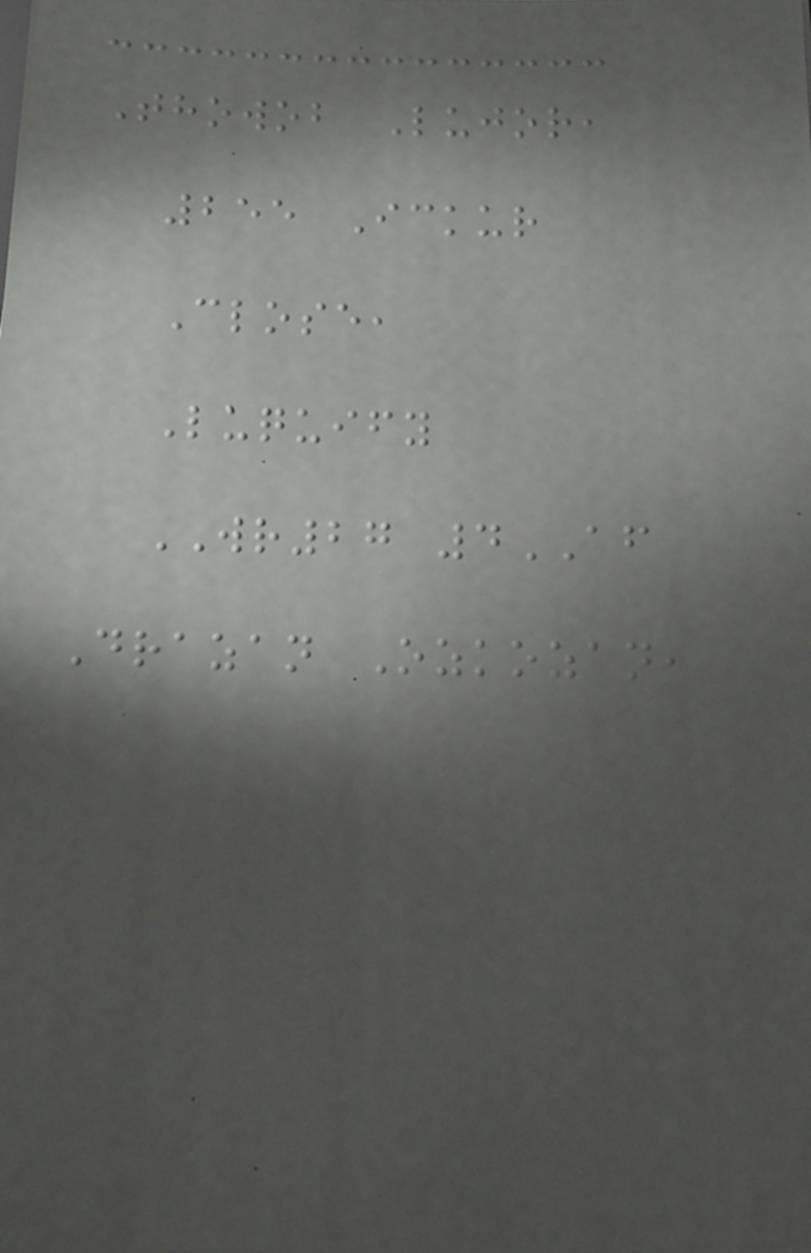Thowob Lujor,
255 Ickur
Close,
Luquify
WR27 4AF
Drazan Ozkozan,
